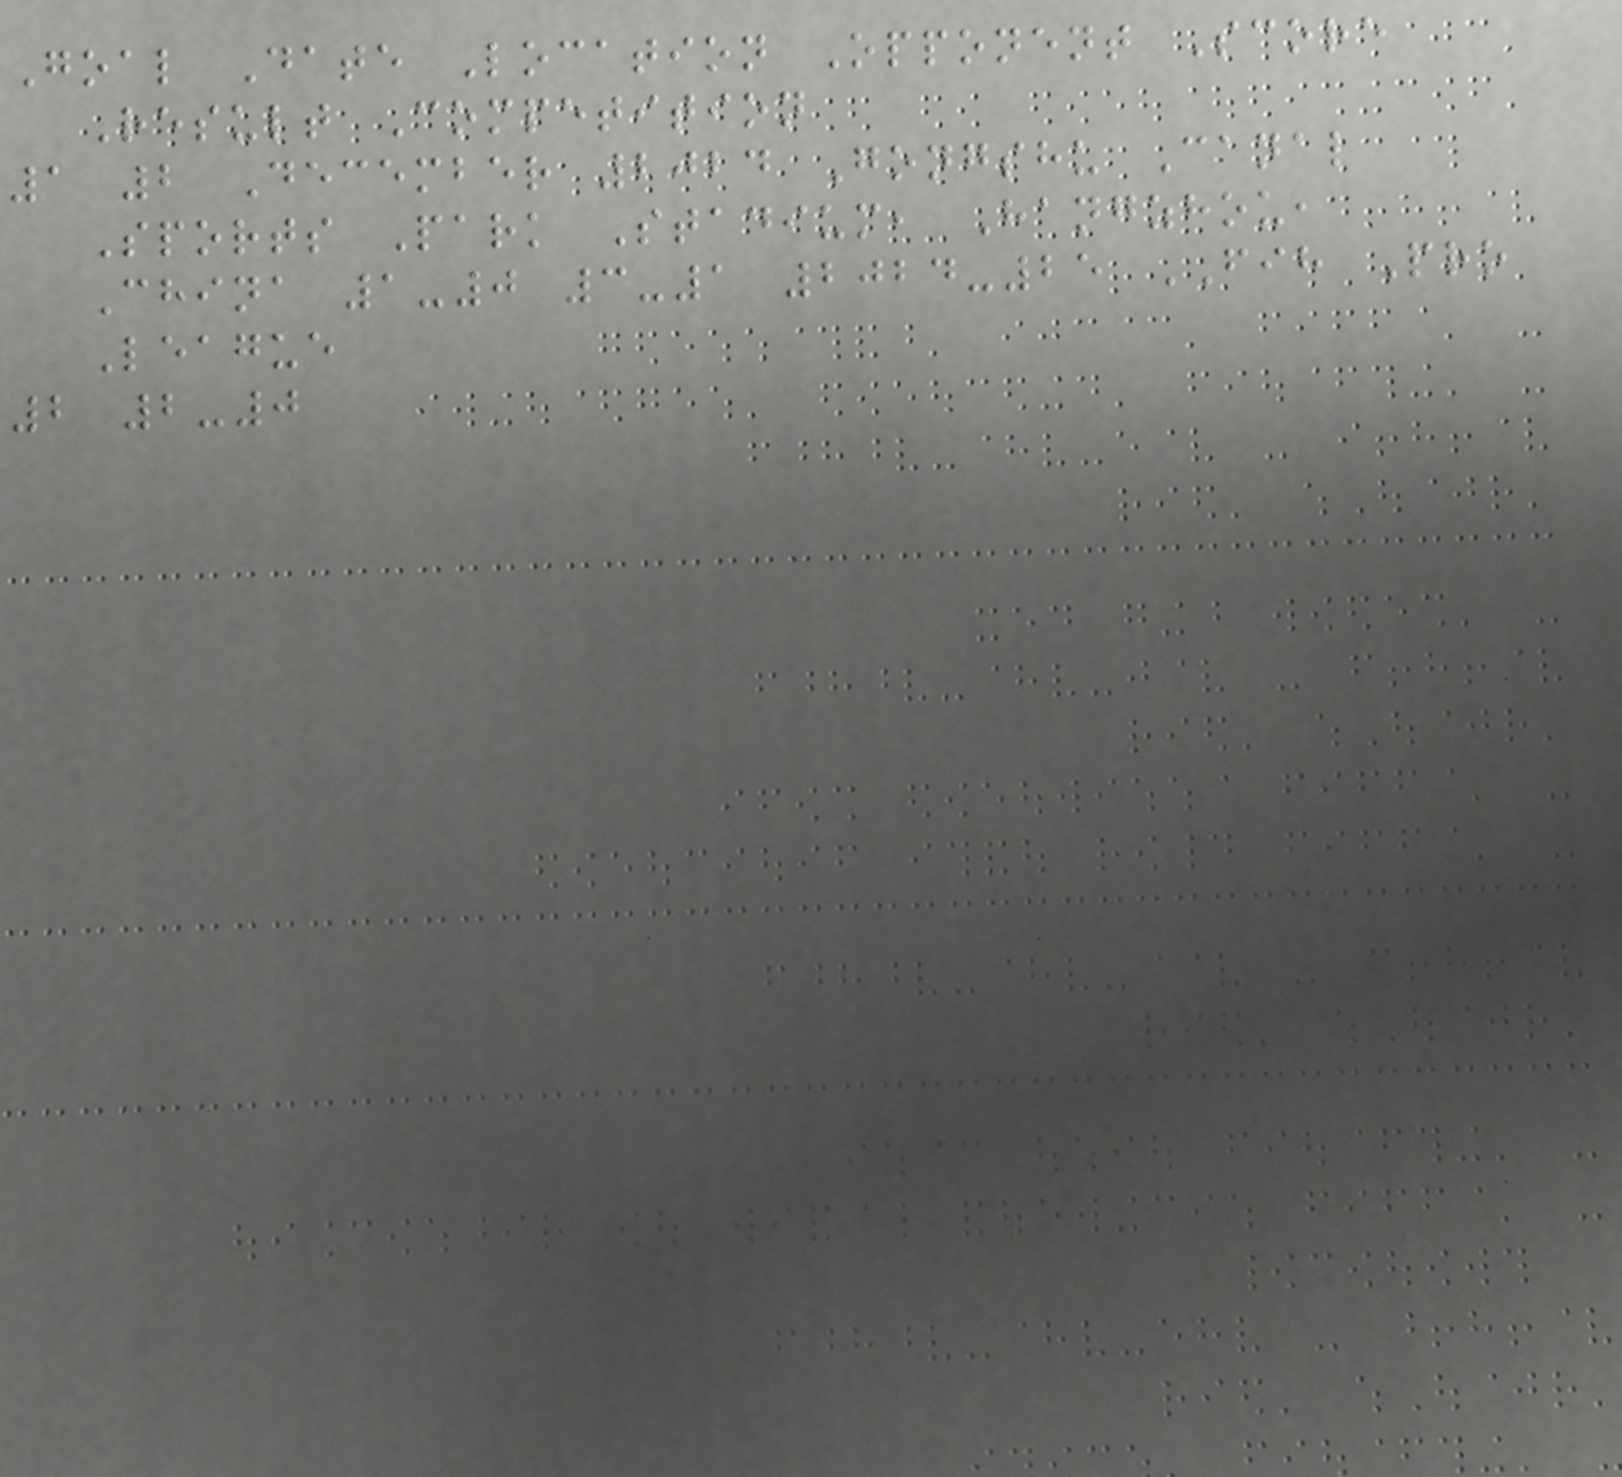Goal Date Location Opponent Score
Result Competition
1 2 December 2024 Gongshu Canal
Sports Park Stadium, Hangzhou,
China 1-0 3-1 2024-25 FIH Pro
League
2 2-0
